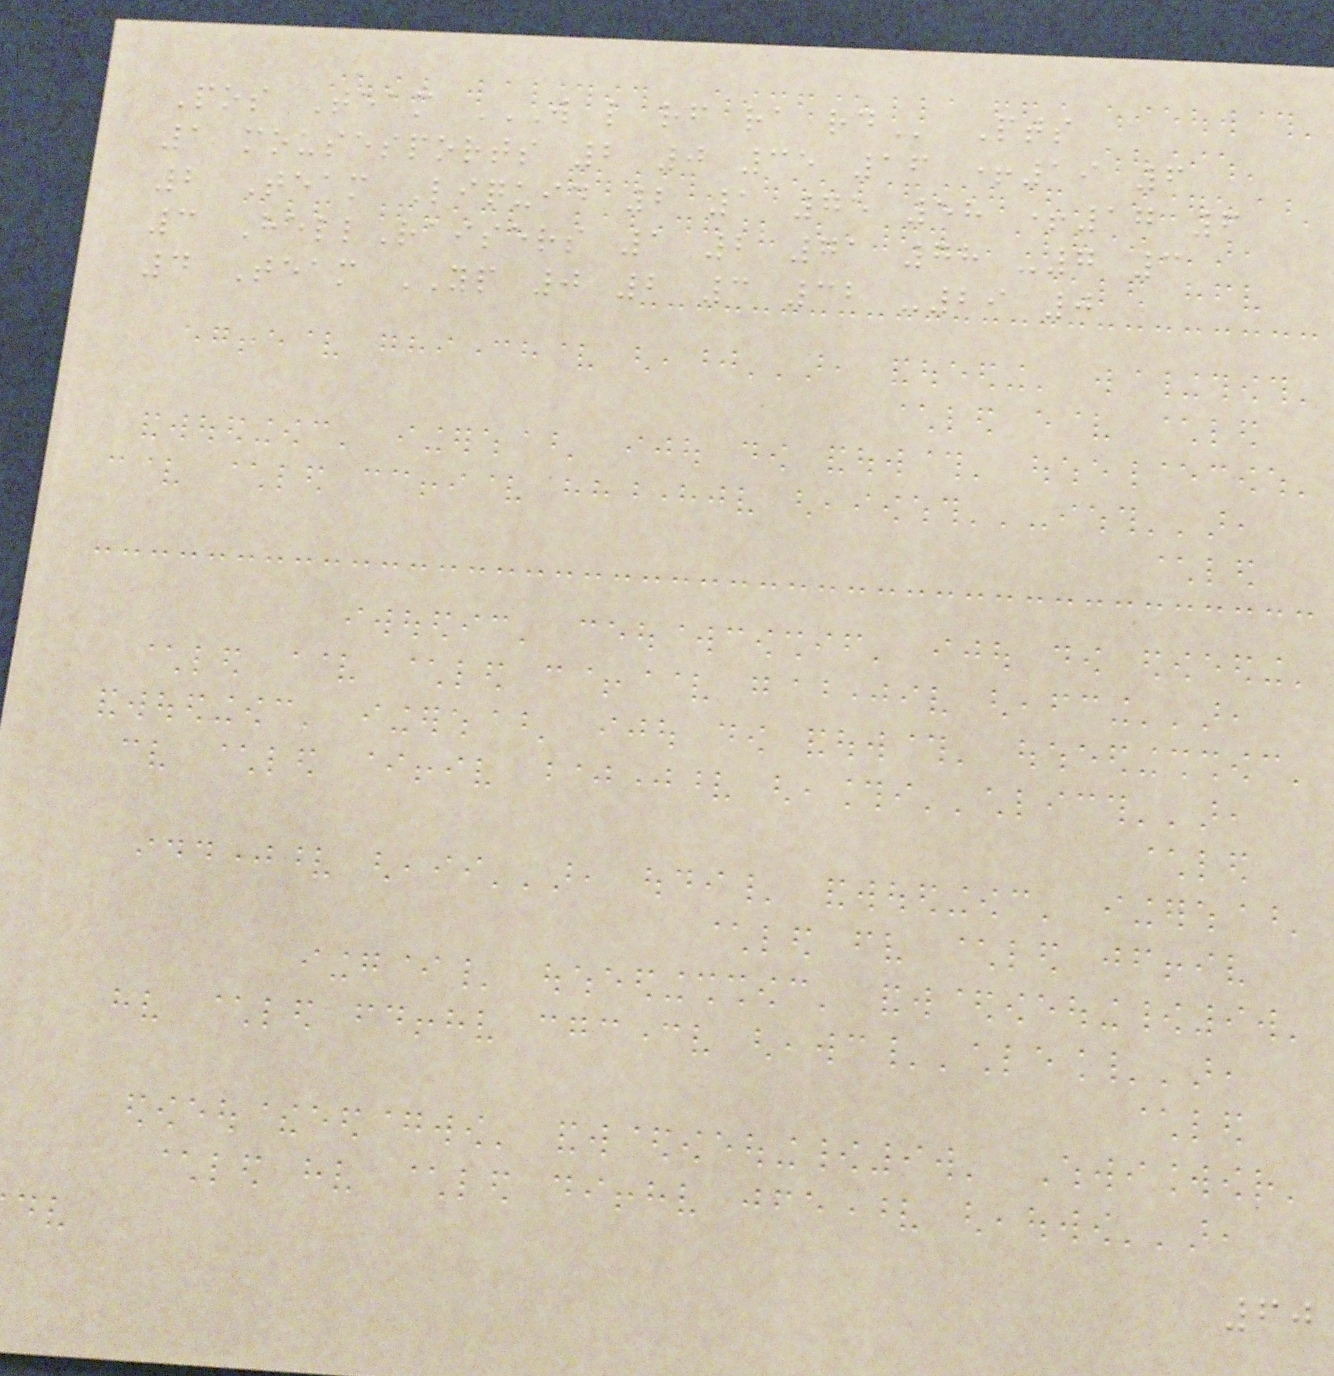Pos Team W L RF RA RD Pts
1 mousesports 2 0 35 16 +19 6
2 Team Liquid 2 1 75 58 +17 6
3 HellRaisers 1 2 71 78 -7 3
4 Team YP 0 2 3 32 -29 0
60
